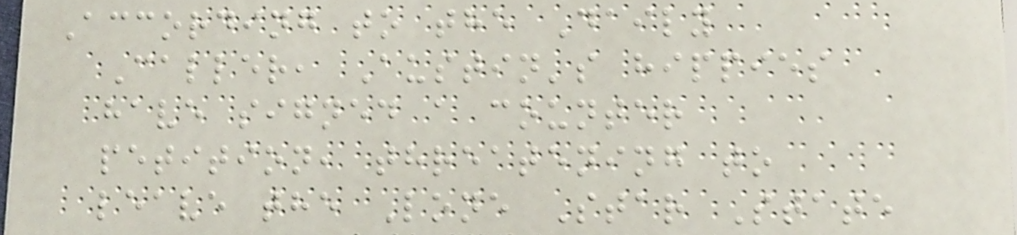According to the Daily
Caller, Austin's hippies
have signed a counter
petition, threatening to
leave the Lone Star State
